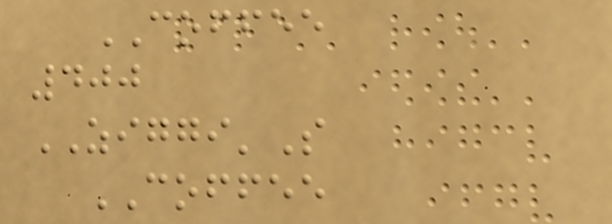COFFEE
400
ZIGGI'S
COFFEE
